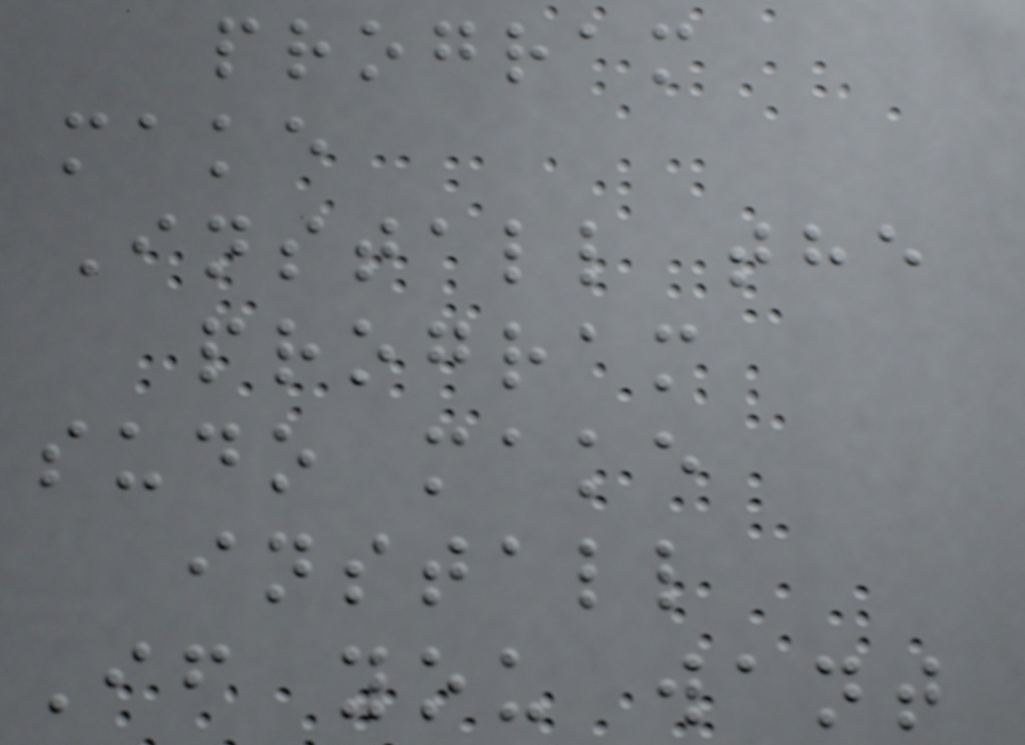program
make
Install the
program
sudo make
install
If you want
